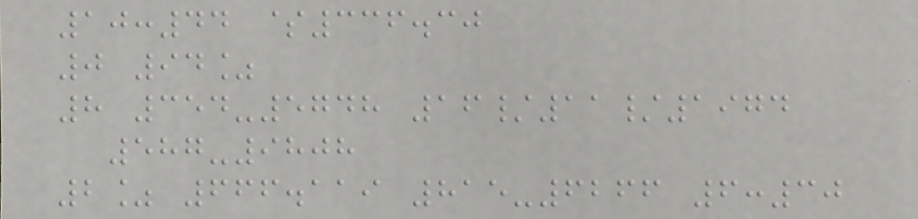10:44 $336.30
0 94%
8 354-5748 16/11/1974
587-9808
2% 666.119 815-6266 6:30
